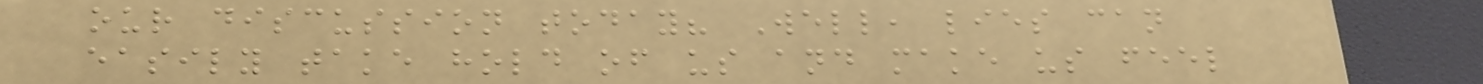our discussion today? Well, lies can
easily take hold of us and make us feel
